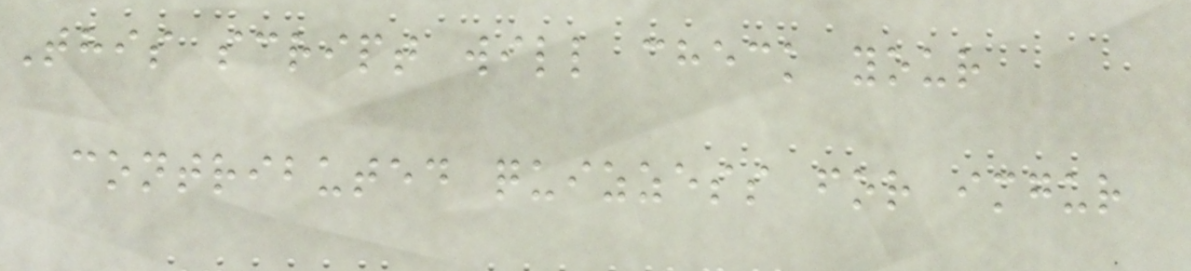This script will check your
contributed quizzess for imgur
